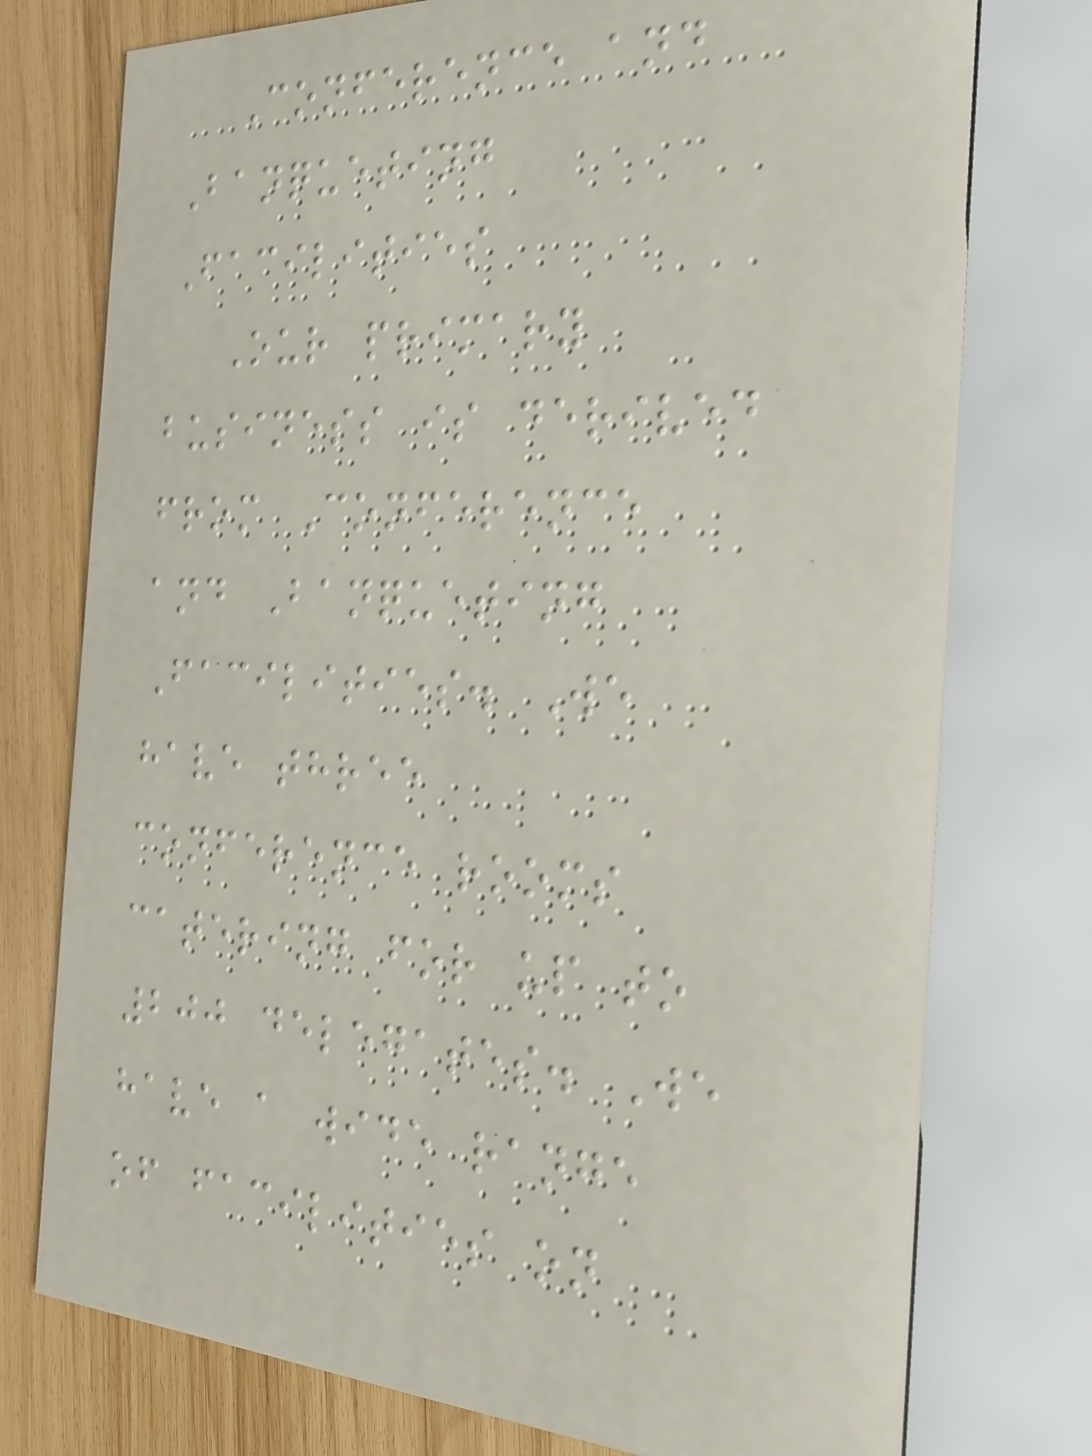Conference and
Banqueting
Facilities
Our primary
business is derived
from Conference
and Banqueting
Facilities. We
have three
conference rooms
catering for up to
200 delegates. We
have a wide range
of facilities on
